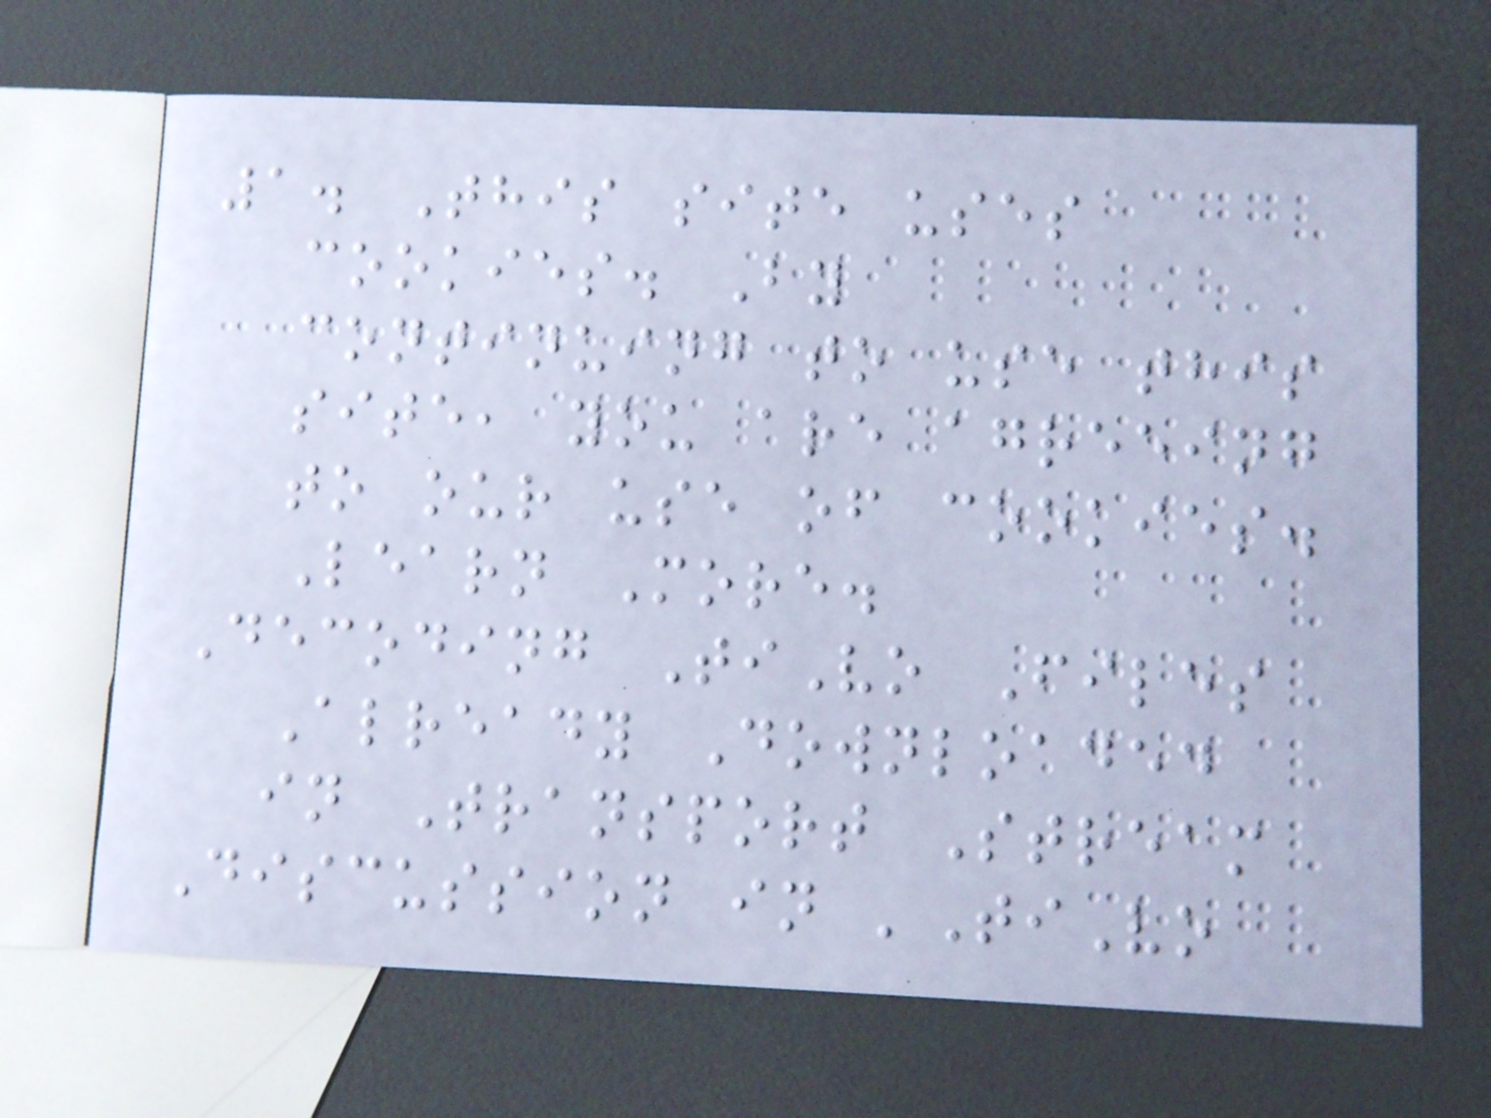1. This site uses
cookies. By
continuing to use this
site, you are agreeing
to our use of cookies.
Learn More.
Decoding TiVo Files
Already Downloaded
in Transport Stream
Discussion in 'TiVo
